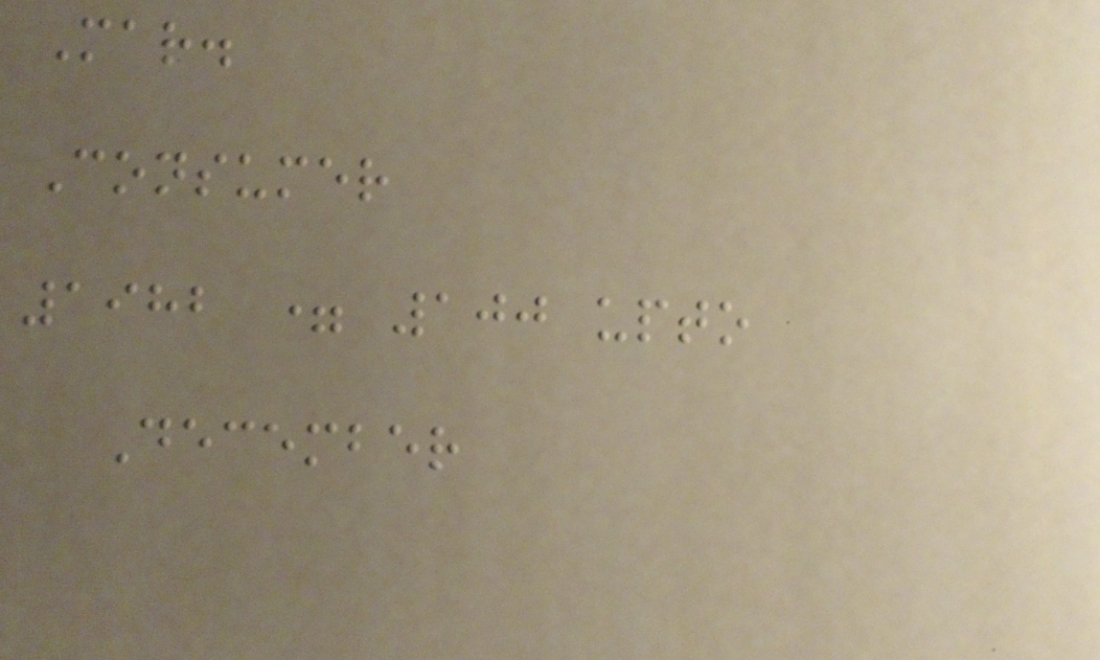Mar.
Consumer
1982 = 100 upto
December
